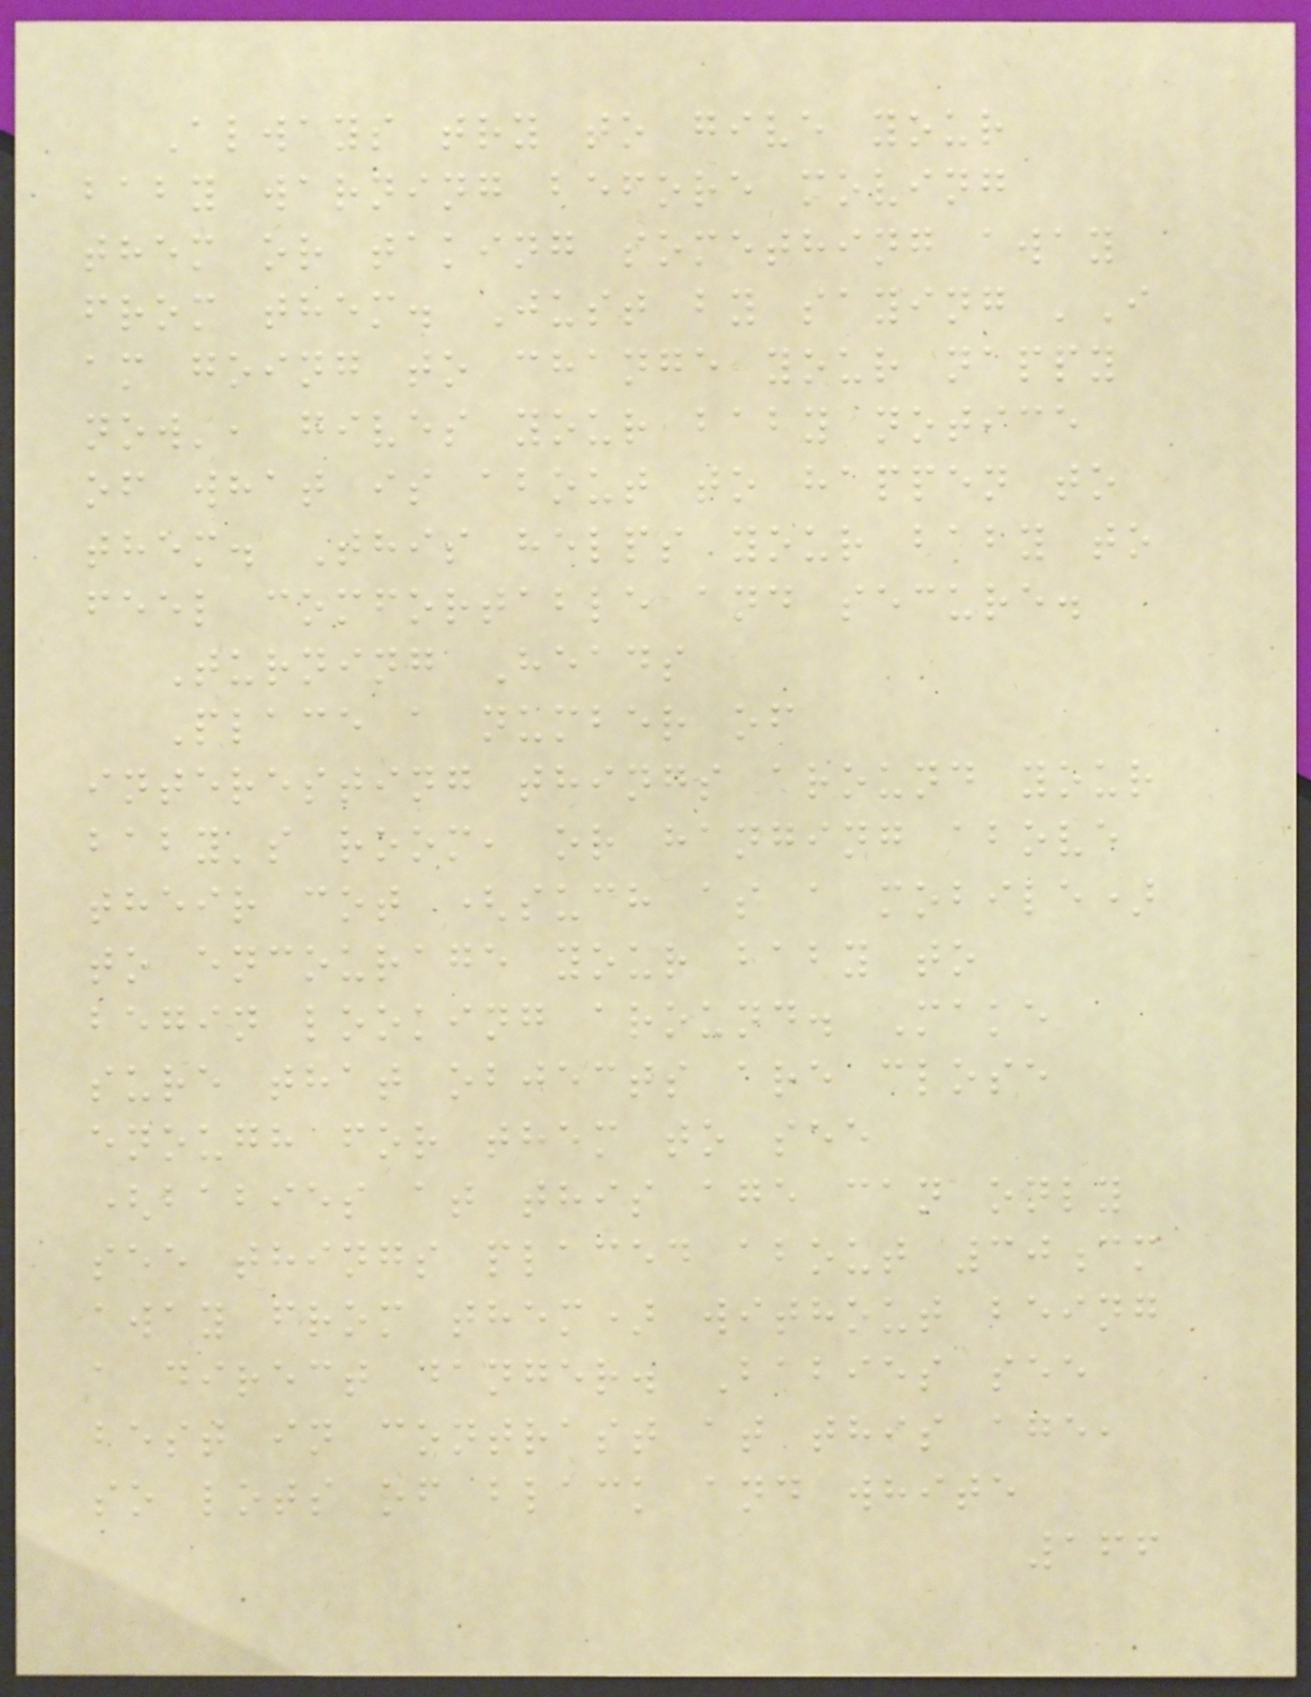Always try to give your
baby warning before moving
them or taking something away
from them. Just by saying 'I
am going to change your nappy
now', gives your baby notice
of what is about to happen to
them. This helps your baby to
feel comfortable and secure.
Turning Heads
Place a number of
interesting things around your
baby's room, or hanging above
their cot (such as a mobile)
to encourage your baby to
begin looking around. Make
sure that objects are close
enough for them to see
(babies at this age can only
see things placed about 30cm
away from them) without being
a direct danger. Babies see
best in contrast at this age,
so lots of black and white
166
